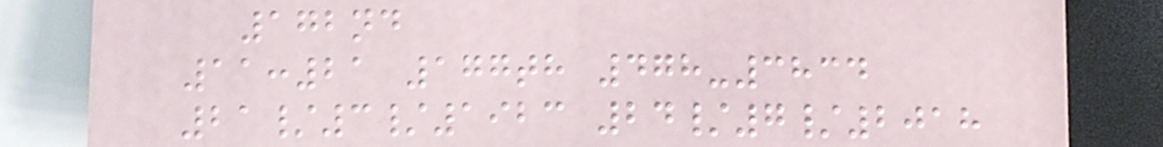172nd
11:21 177th 478-3834
21/3/1923 24/7/2018
